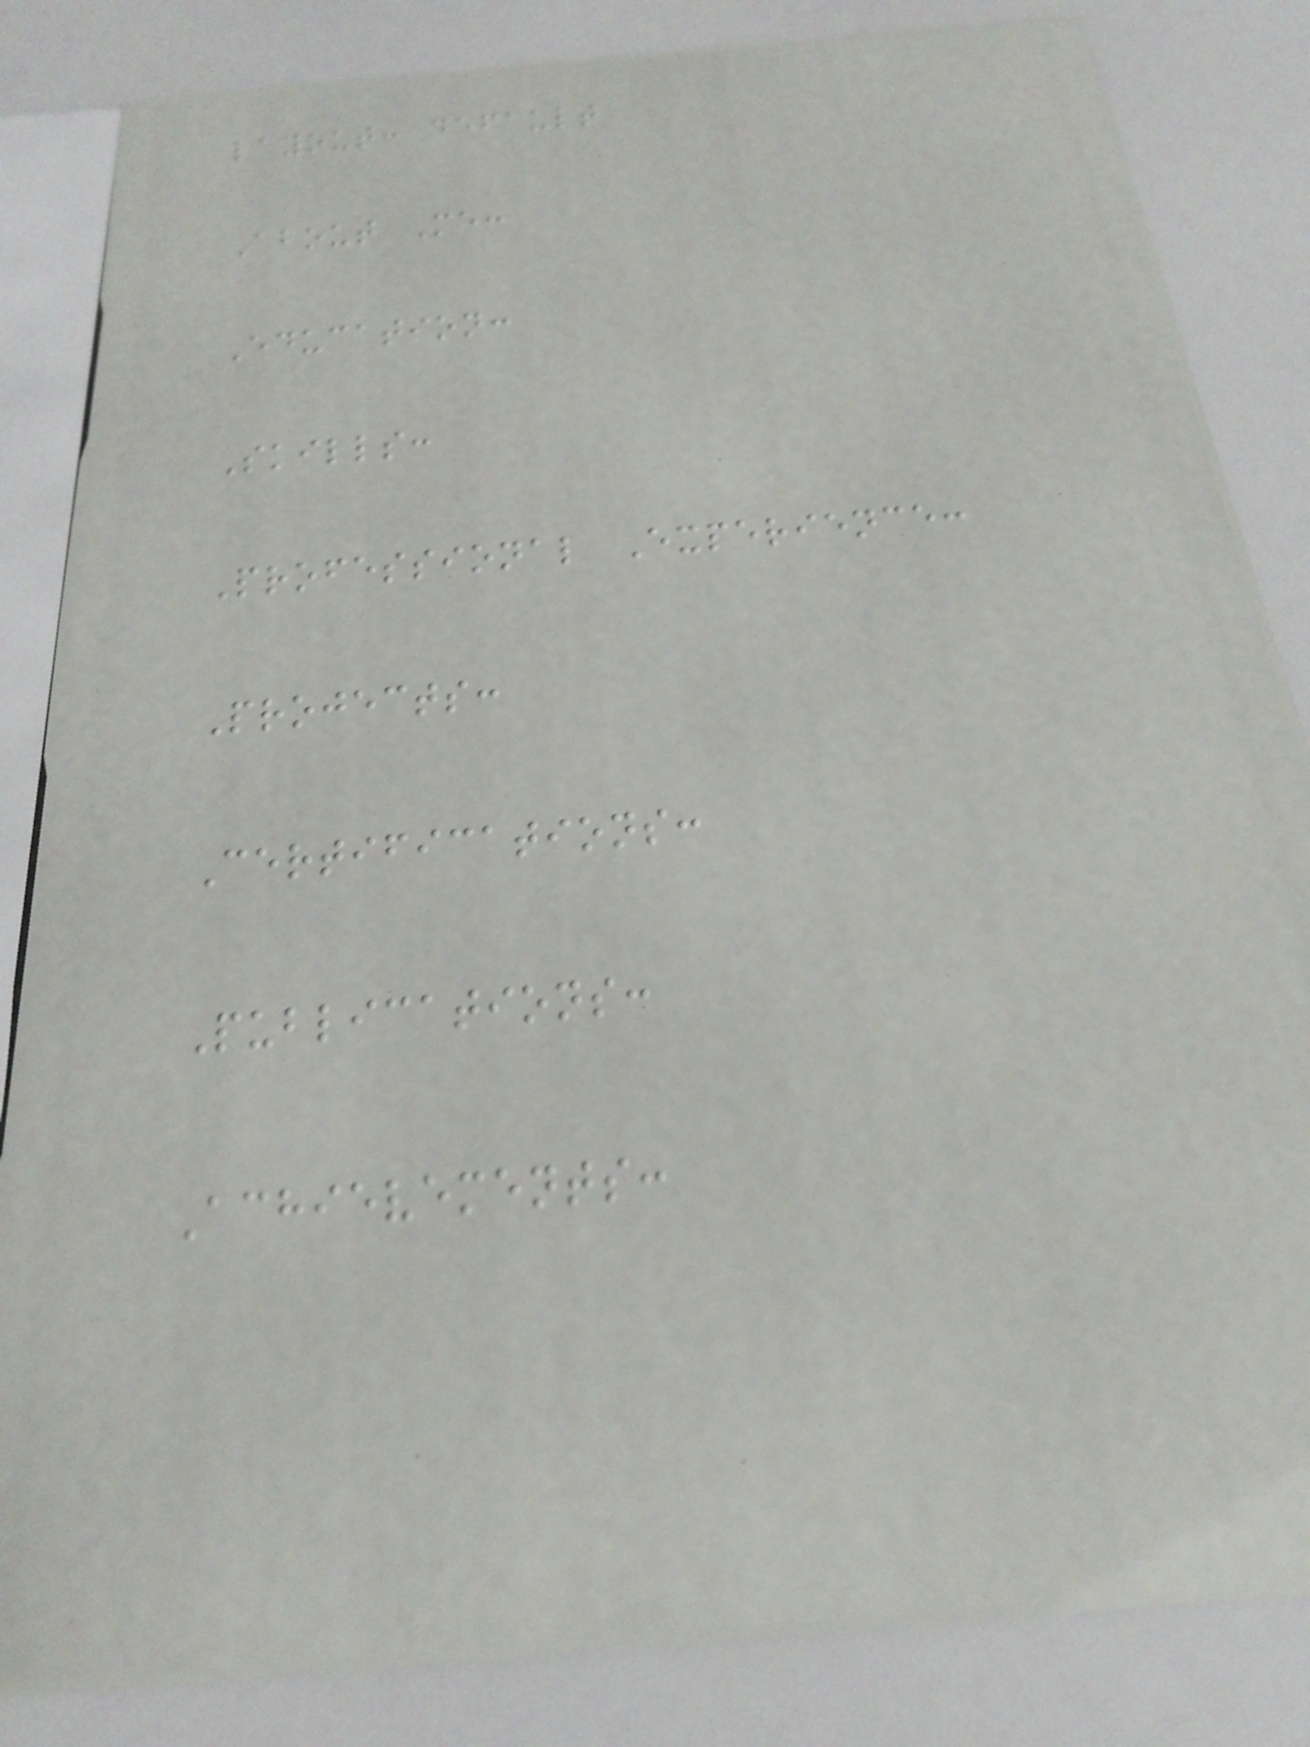layout: default
About Me:
Education:
Skills:
Professional Experience:
Projects:
Certifications:
Publications:
Achievements:
